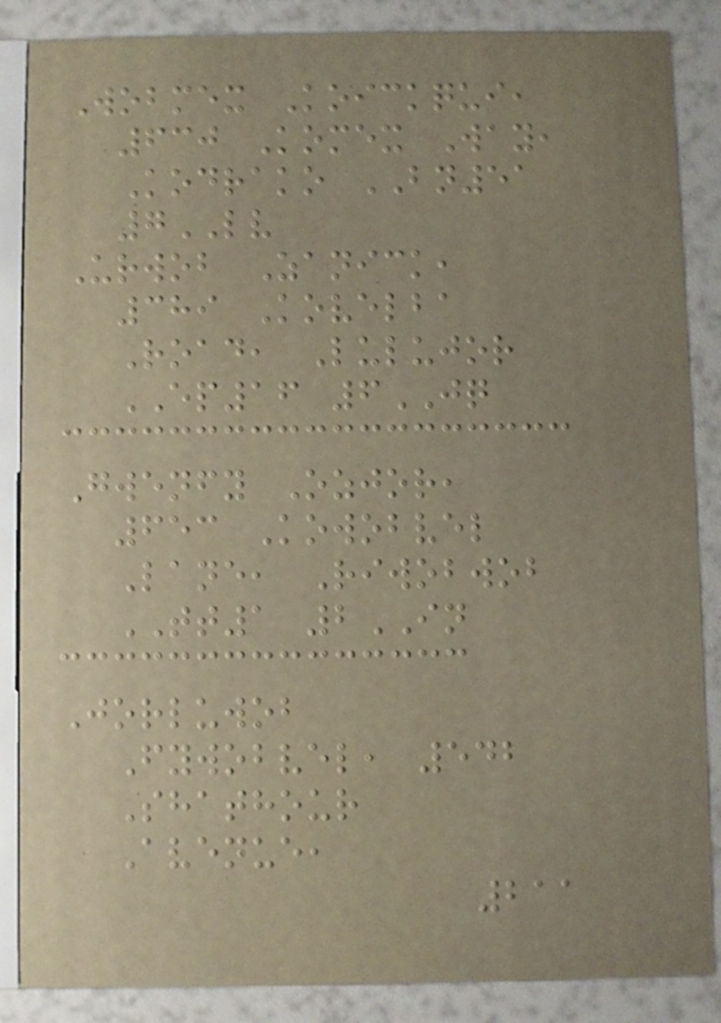Wobmex Koickqui,
630 Komex Way,
Kodrako BN51
7LV
Urwob Zanick,
389 Kovelba
Road, Lulujor
EP16 6JQ
Gwenfy Ozjor,
653 Kowobvel
Lane, Riwobwob
TT1 2IN
Jorluwob
Fywobvel, 542
Shathour
Avenue,
211
